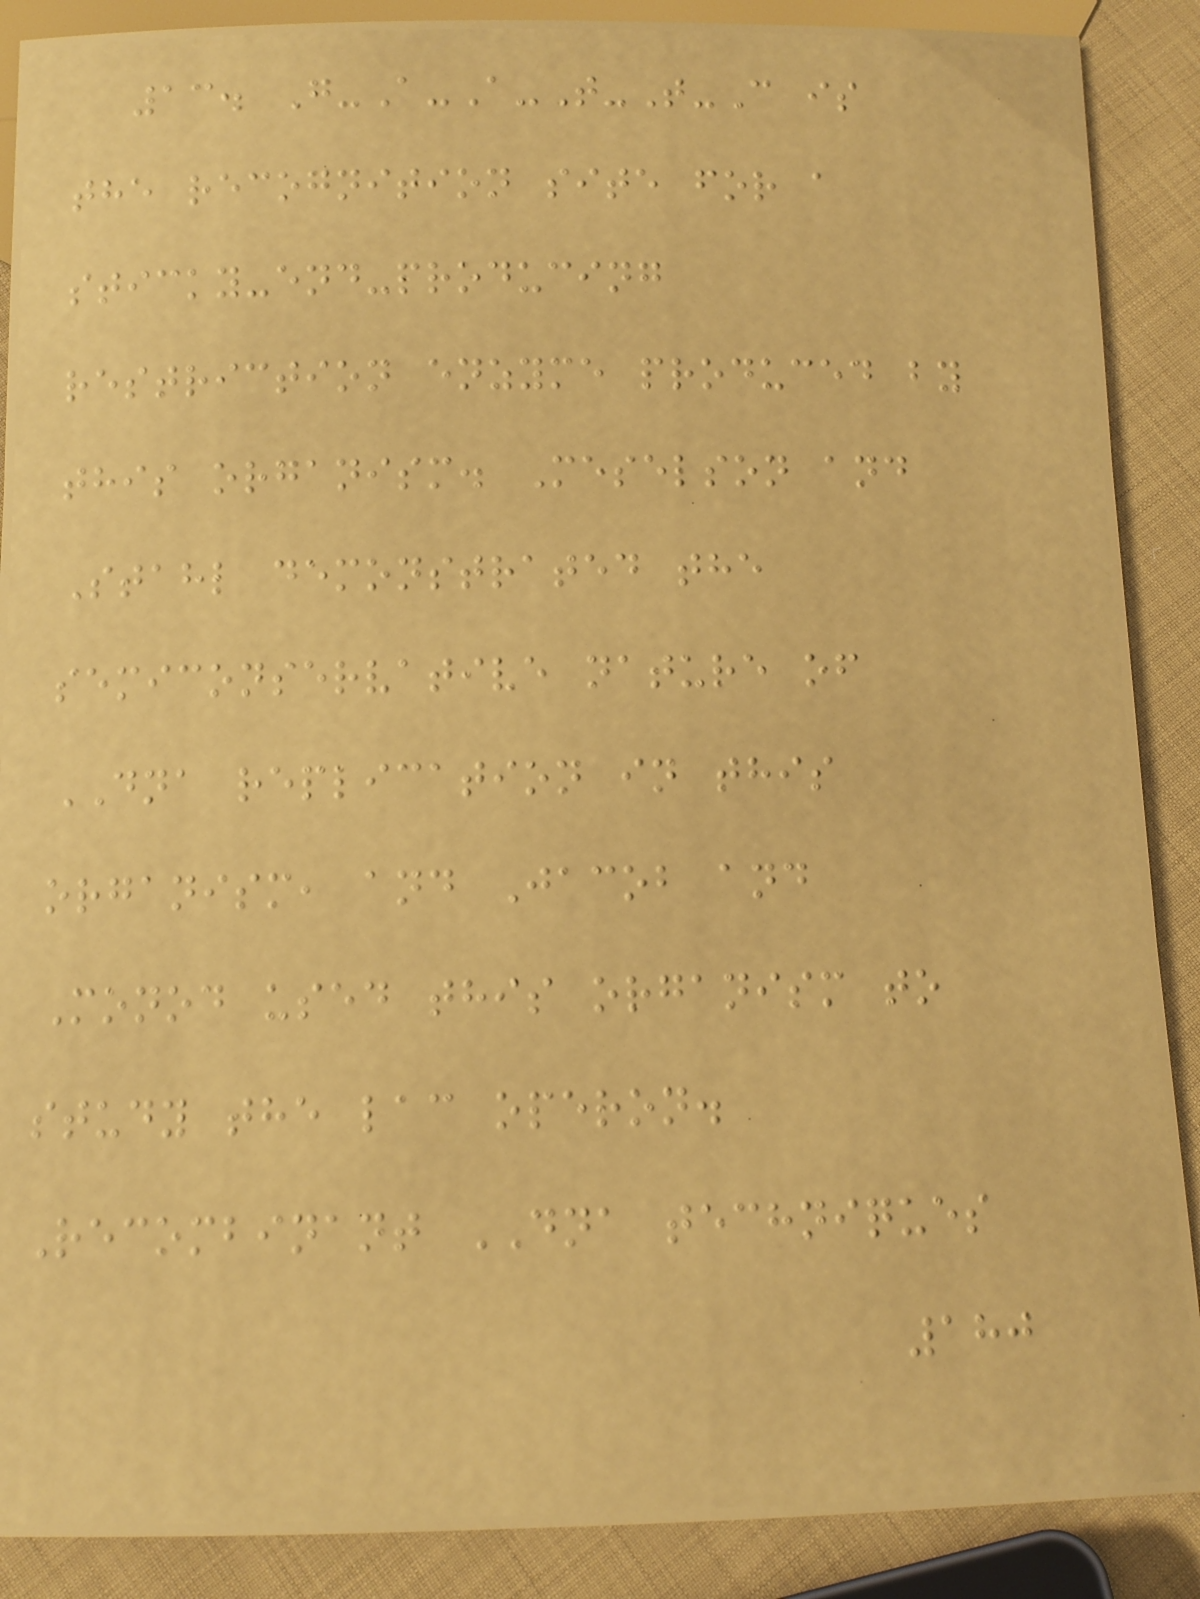13. G-A-A-T-T-C is
the recognition site for a
sticky-end-producing
restriction enzyme produced by
this organism. Meselson and
Stahl demonstrated the
semiconservative nature of
DNA replication in this
organism, and Jacob and
Monod used this organism to
study the lac operon.
Recombinant DNA techniques
180
